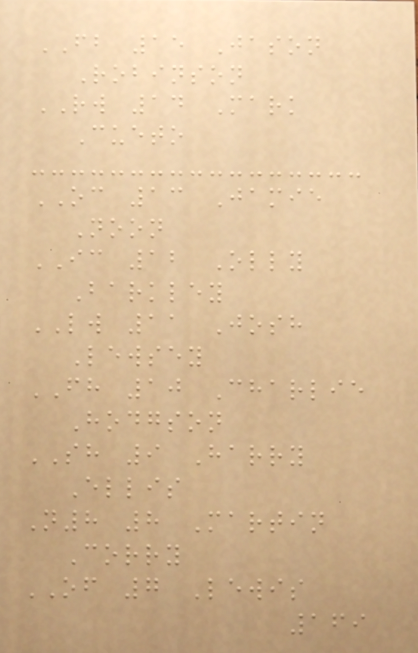FB 15 Jason
Robinson
RW 14 Mark
Cueto
OC 13 Jamie
Noon
IC 12 Olly
Barkley
LW 11 Josh
Lewsey
FH 10 Charlie
Hodgson
SH 9 Harry
Ellis
N8 8 Martin
Corry
OF 7 Lewis
169
